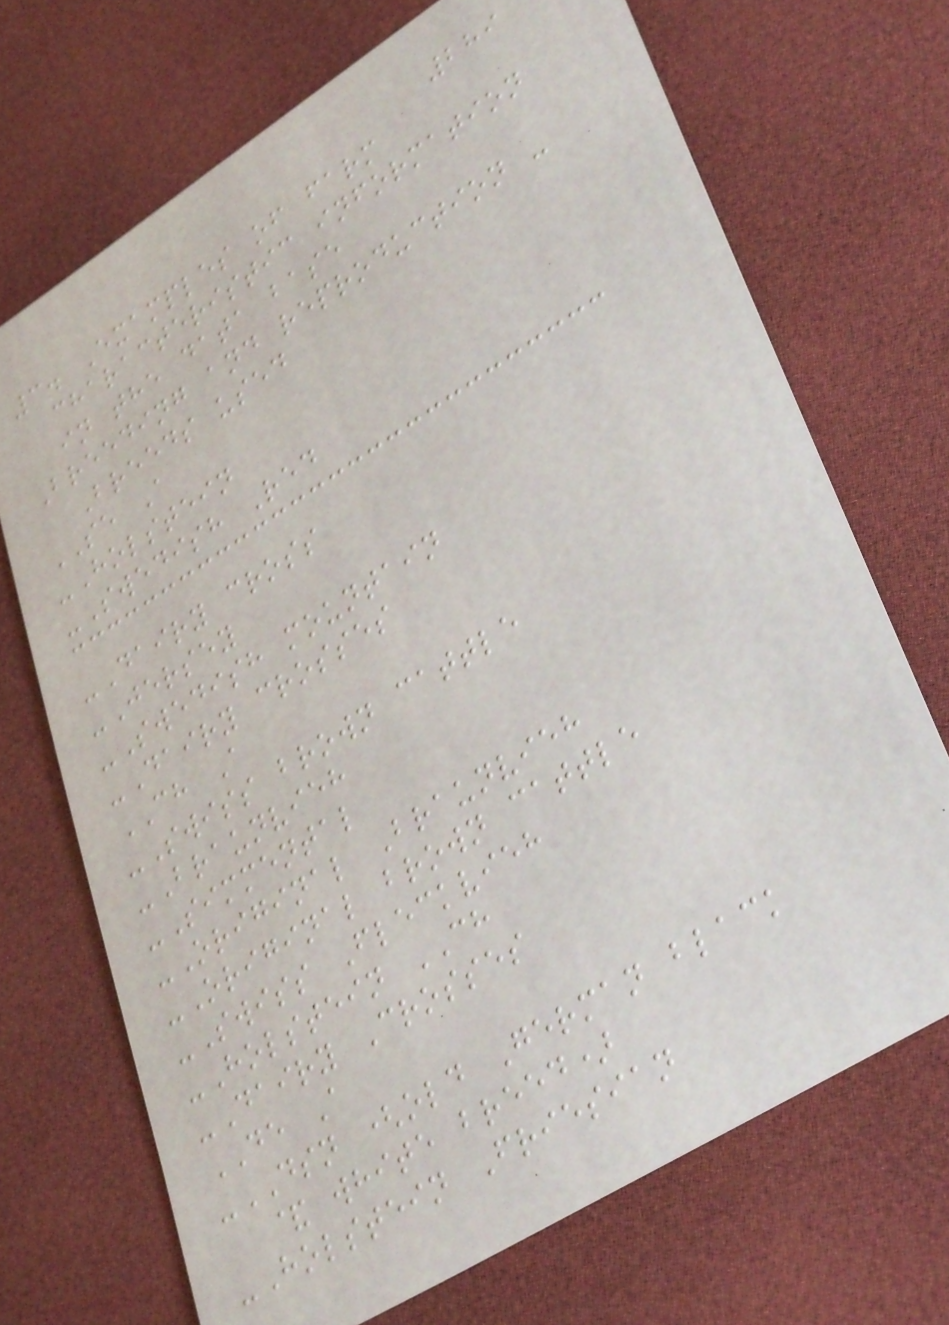289
3. Examples of farm
characteristic information
in the data base
Breeding and reproduction -
Breeds used
SE A
-Holstein
-Swedish Red
-Dairy cross
-Jersey
-Swedish mountain
-Dairy crosses
CH A
-Swiss brown cattle
-Braunvieh
-Simmental
-Original Braunvieh
-Original brown cattle
-Swiss Fleckvieh
-Holstein CH
-Dairy Crosses
DE A
-DSN (old German black
& white breed)
-Holstein Friesian
